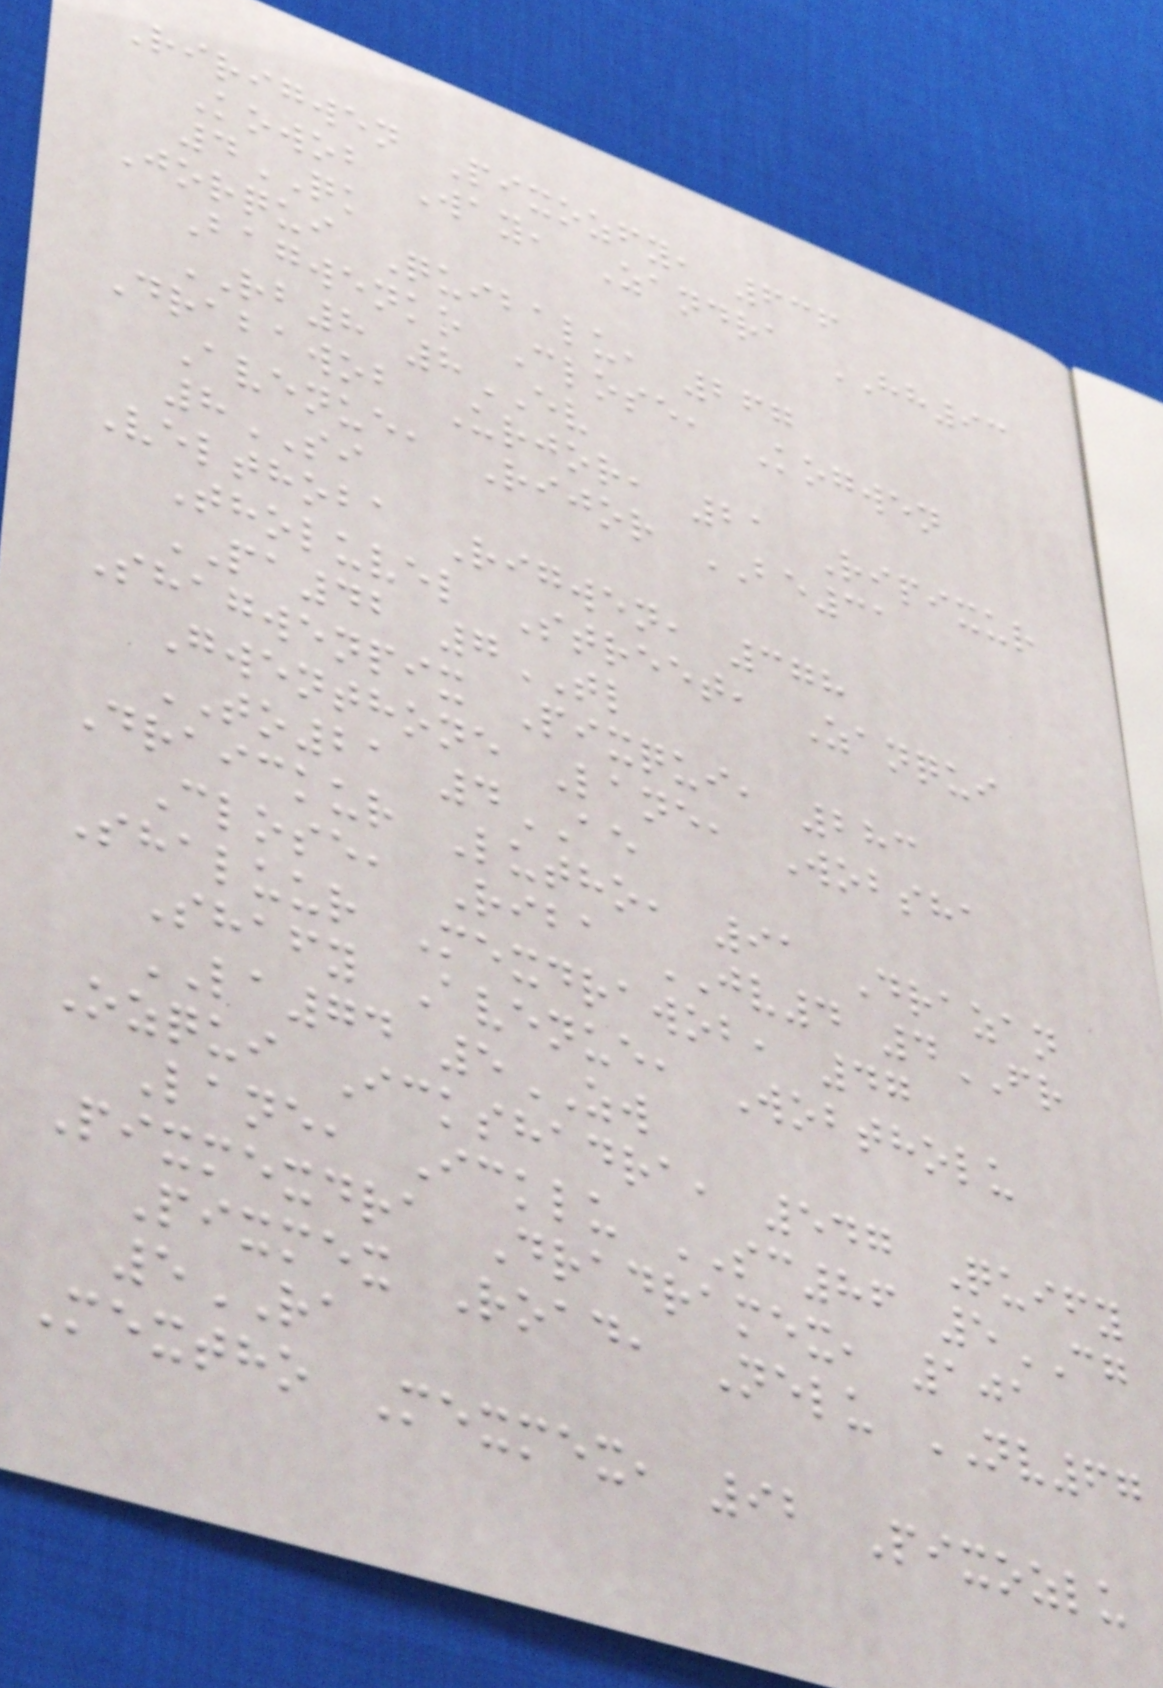Ririgwen Pixozfy, 636
Kowob Way, Zandra HH93
4QK
Jorqui Quibalu, 267
Bagwenko Close, Kogwen
RB8 8EV
Drabawob Urjor, 21 Ripixur
Avenue, Rijor BE31
8SI
Velthoba Rigwen, 378
Tholuvel Street, Zanqui
PA42 7TL
Shagwenpix Pixqui, 283
Gwenthone Lane, Wobsha
TO21 4AE
Draickur Lutho, 91 Drazan
Close, Riba JV4 4FR
Shaluur Mexdrawob, 47
Shafy Avenue, Wobtholu
LA74 5ZW
Ozqui Ickshadra, 547 Quify
Lane, Icklu SC86 5CG
Pixmexdra Dradramex, 101
Pixmex Road, Nelu NV67
5RA
Mextho Mexmex, 92 Pixozlu
